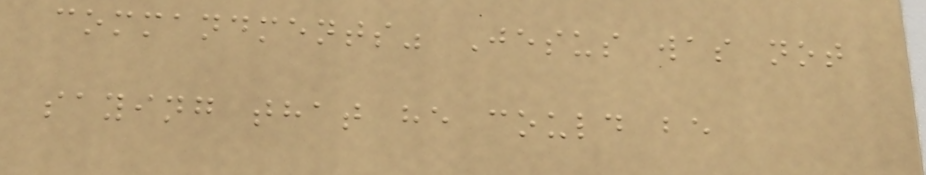commandments" Jesus was not
saying that he could be
